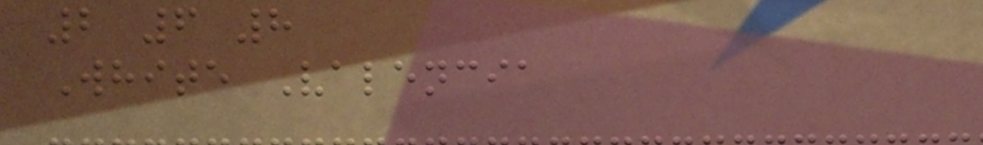2 6 8
White Valencia
